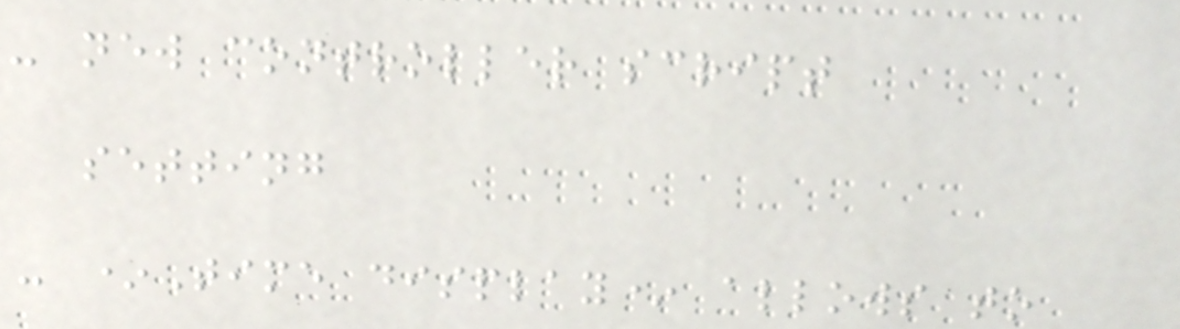- new controller script
setting
- *Time display* allows to
